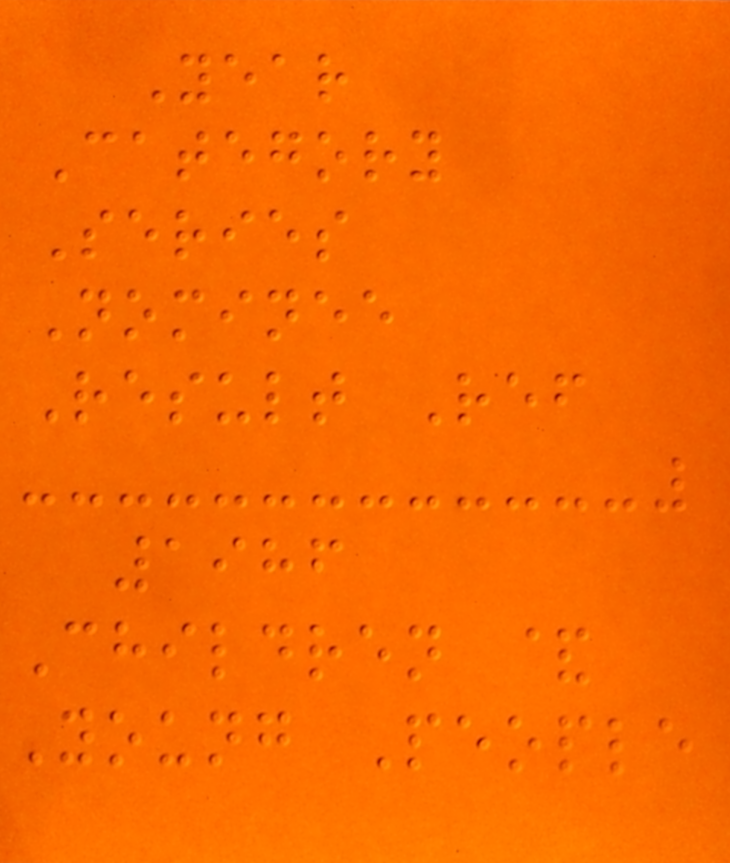Year
Category
Series
Nominee
Result Ref
1986
Children &
Young People
